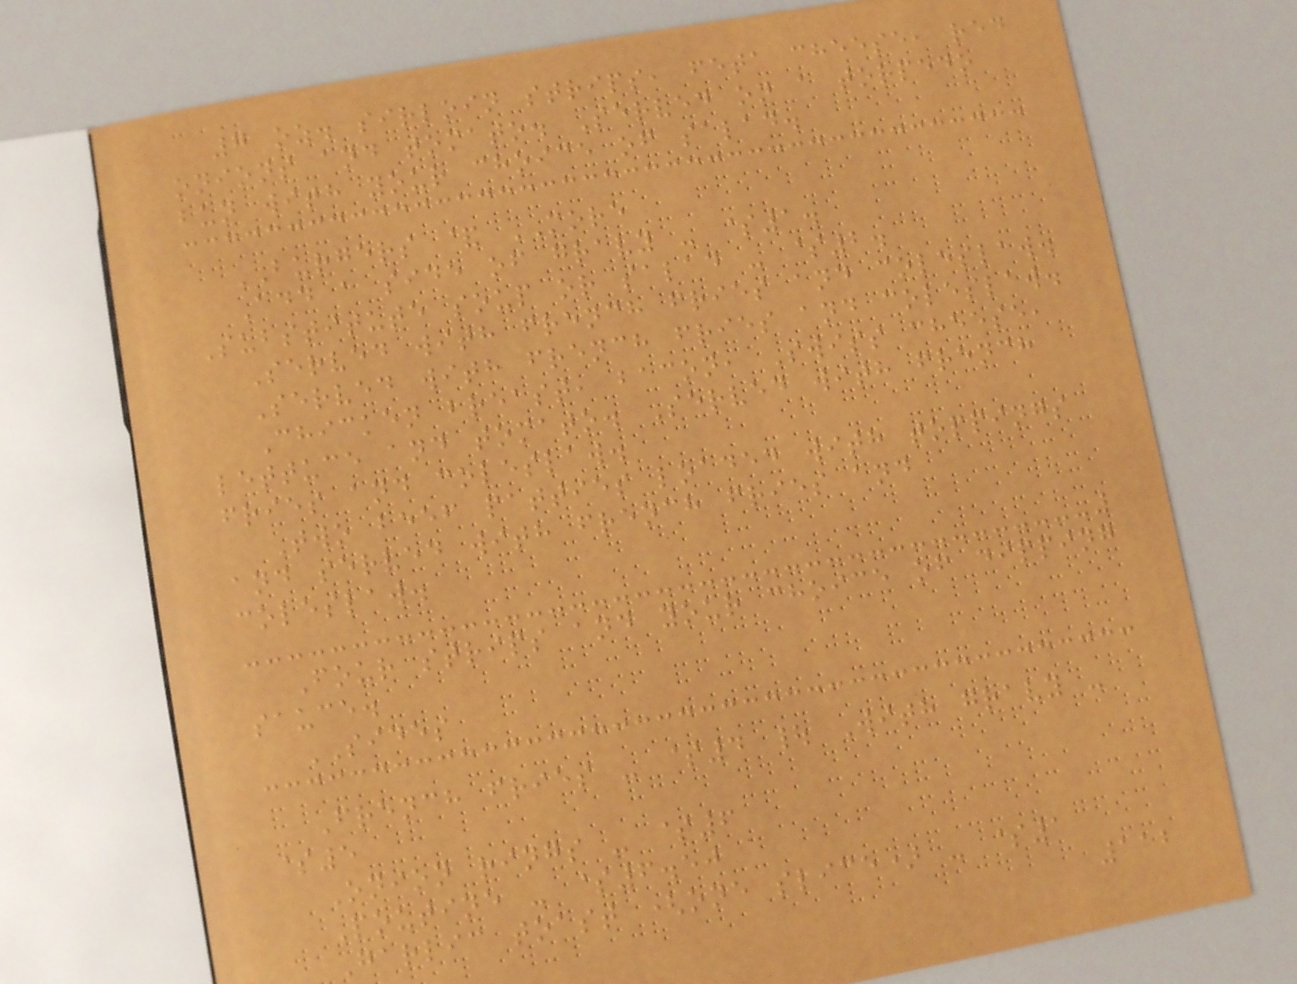7 oz. sirloin strips, feta cheese, red
onions and tomato. Served on a torpedo
bun with your choice of salad.
BURGERS & MORE
Add a side of gravy - $1.
Substitute soup or salad - $2.
Served with french fries and coleslaw.
Served with french fries and coleslaw.
Chicken breast, bacon, Swiss cheese,
lettuce and tomato. Served with french
fries and coleslaw.
Two beef patties loaded with toppings
and served with french fries and
coleslaw.
Four strips and your choice of dipping
sauce.
SIDES
French fries - $4 | With gravy -
$5
Onion rings - $6
Poutine - $6.50
Garlic toast (one slice) - $1
112
